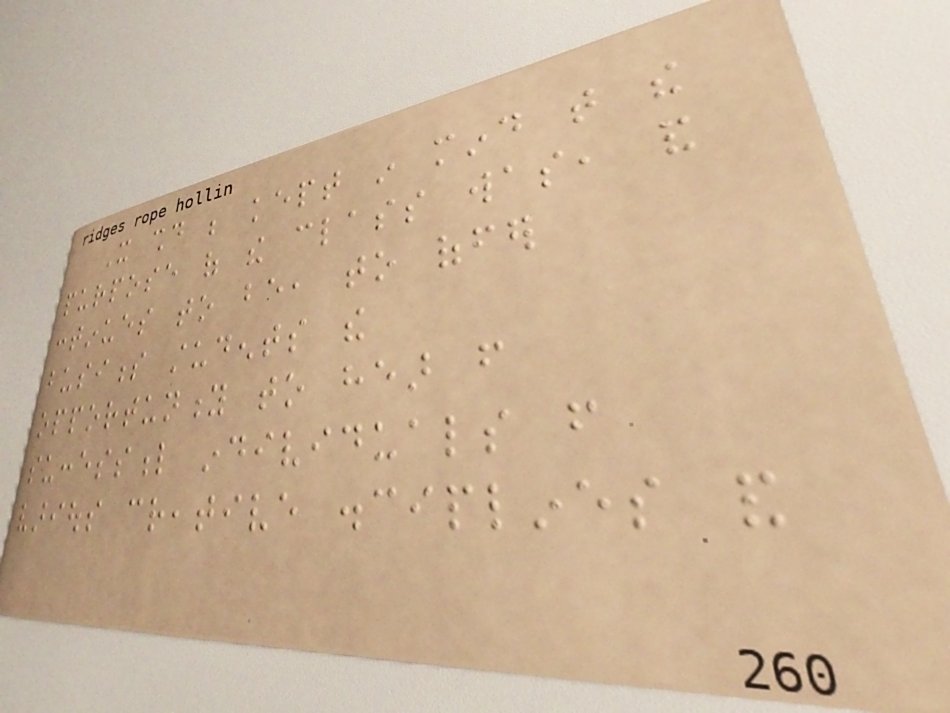It should be kept in mind that the
purpose of the class was, and
continues to be, to offer
business students the
opportunity to hear from
successful individuals from
various creative disciplines and
